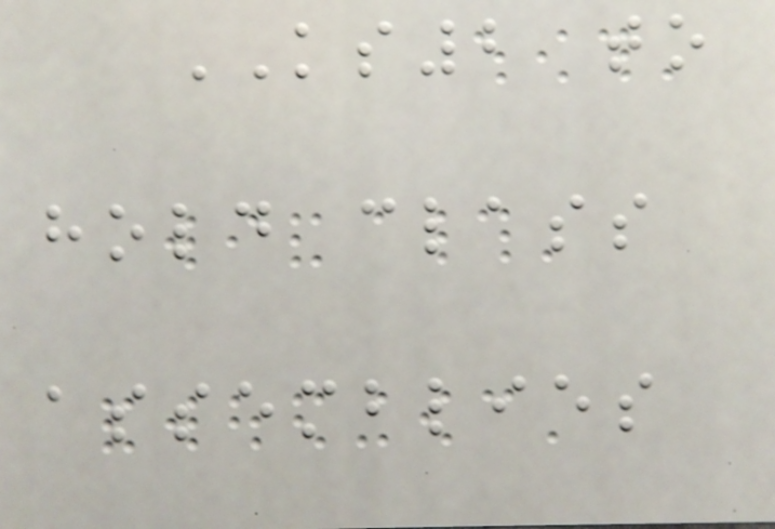KS2 to
hold class
assemblies
